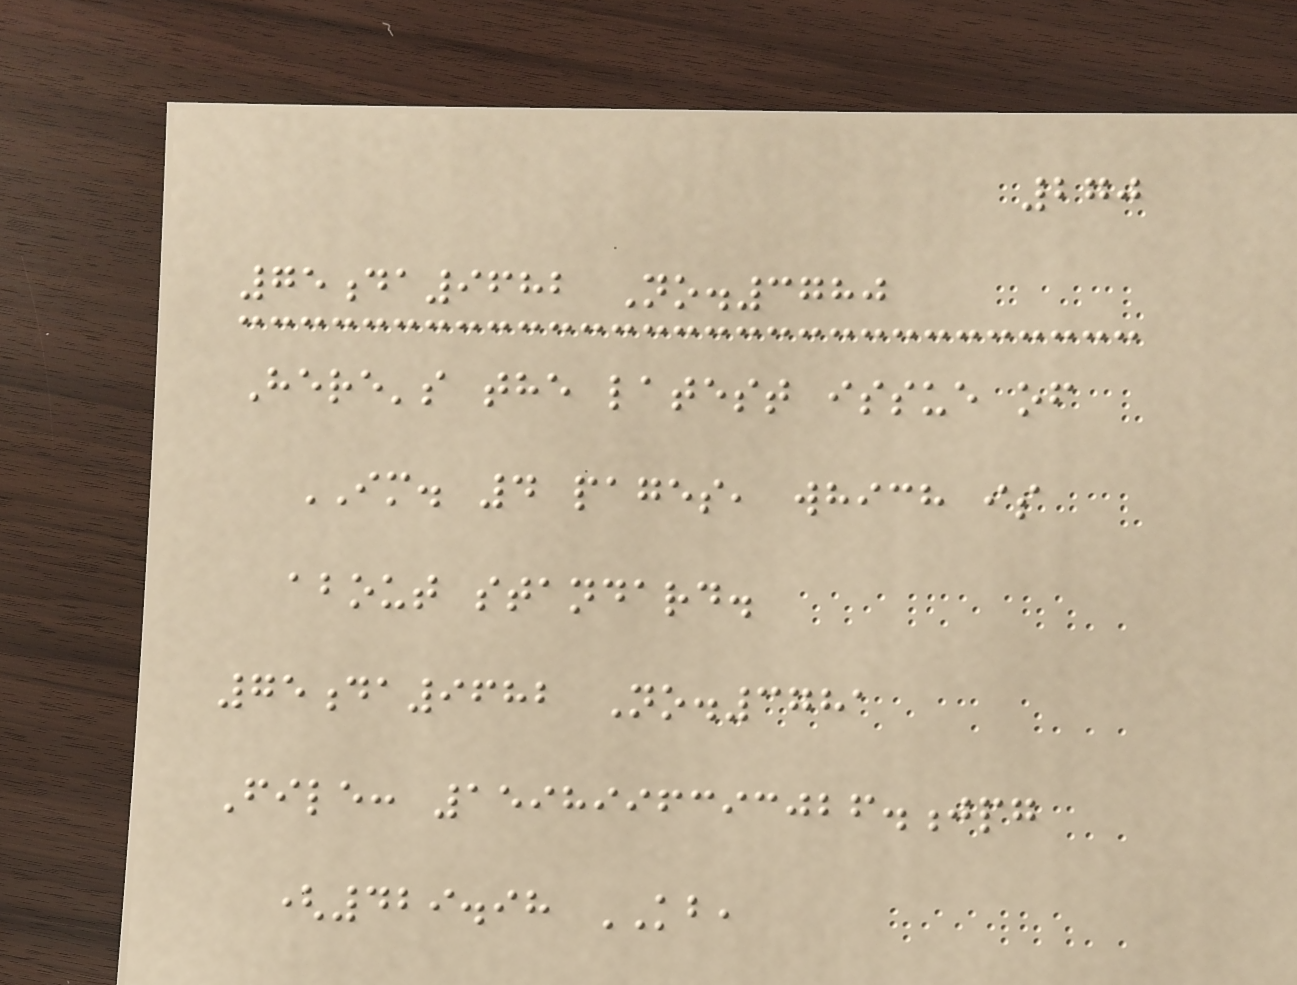270
75da9682 No.3780
Here's the latest issue of
IM. 4 pages, which is
about standard.
75da9682 No.3781
File: 1598996393026.jpg
(429.98 KB,
